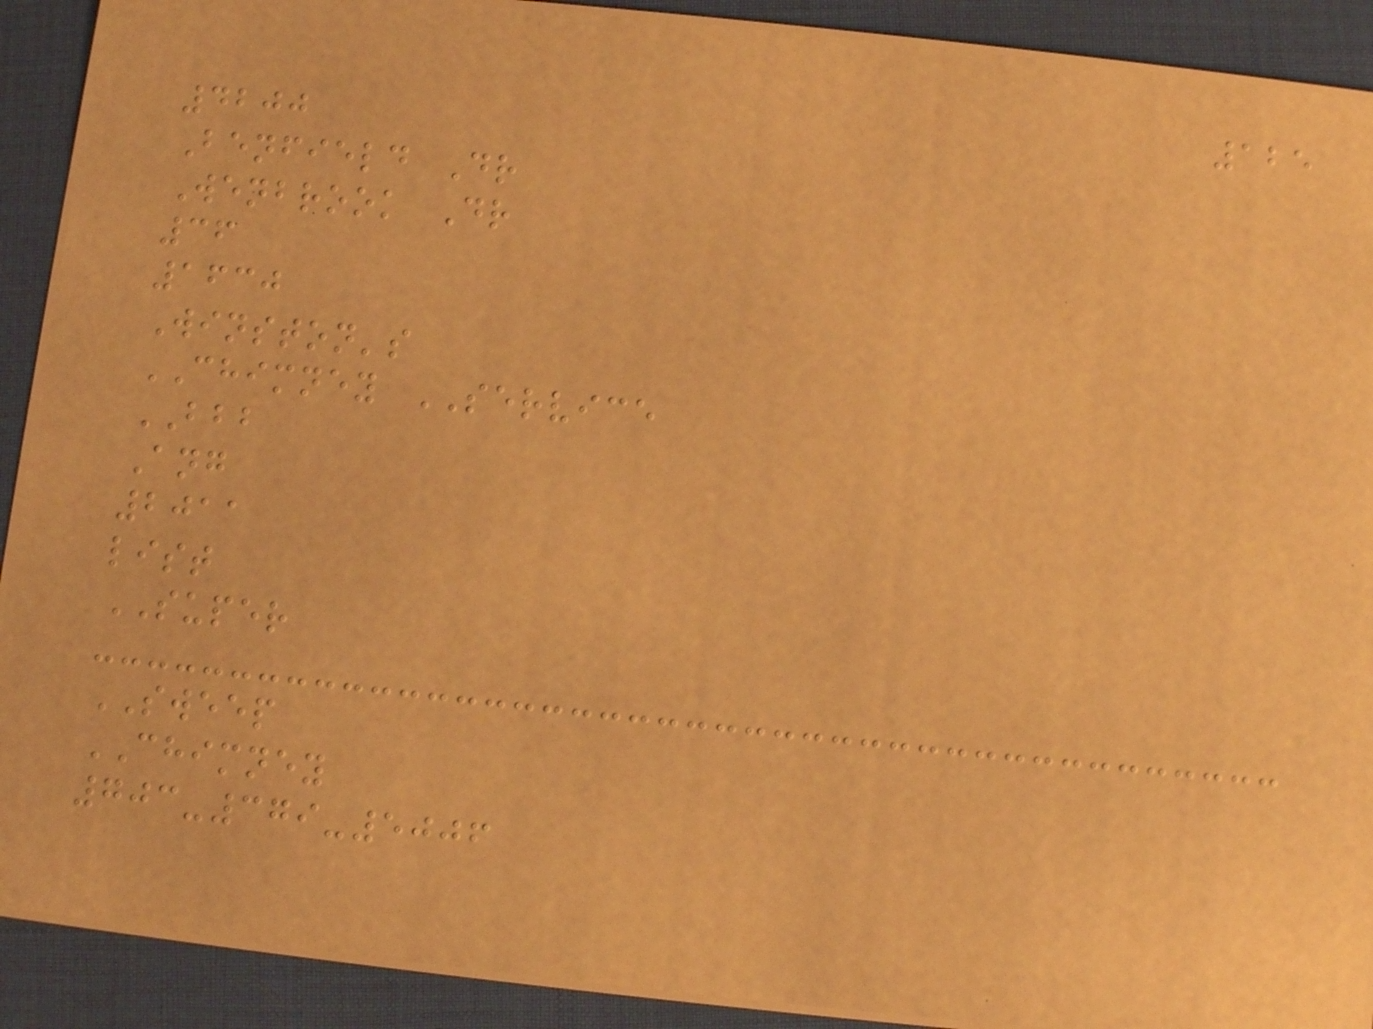125
4200
Benfield Dr
Wenbrook Dr
36
1630
Winston's
CHIMNEY SERVICE
BBB
Ang
2011
list
SUPER
SWEEP
CHIMNEY
703-379-5006
